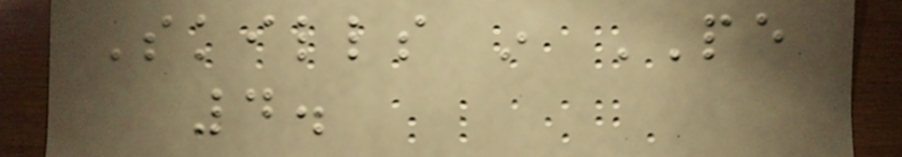Skills in PE
4.
